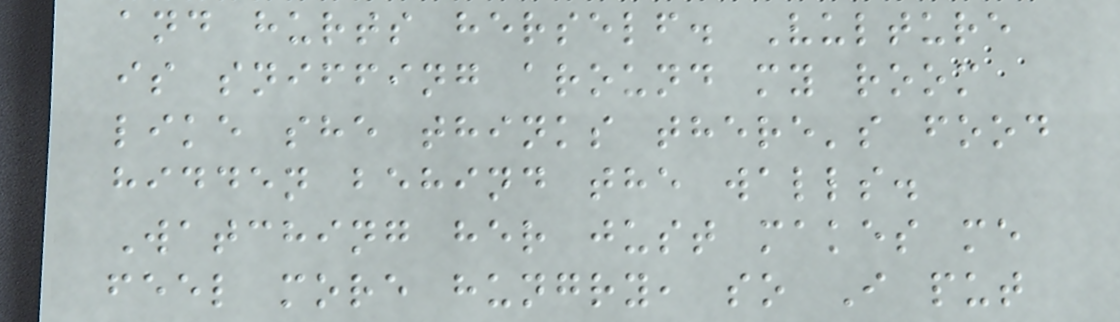and hurts herself. Vulture
is sniffing around my room
like she thinks there's food
hidden behind the walls.
Watching her just makes me
feel more hungry, so I put
